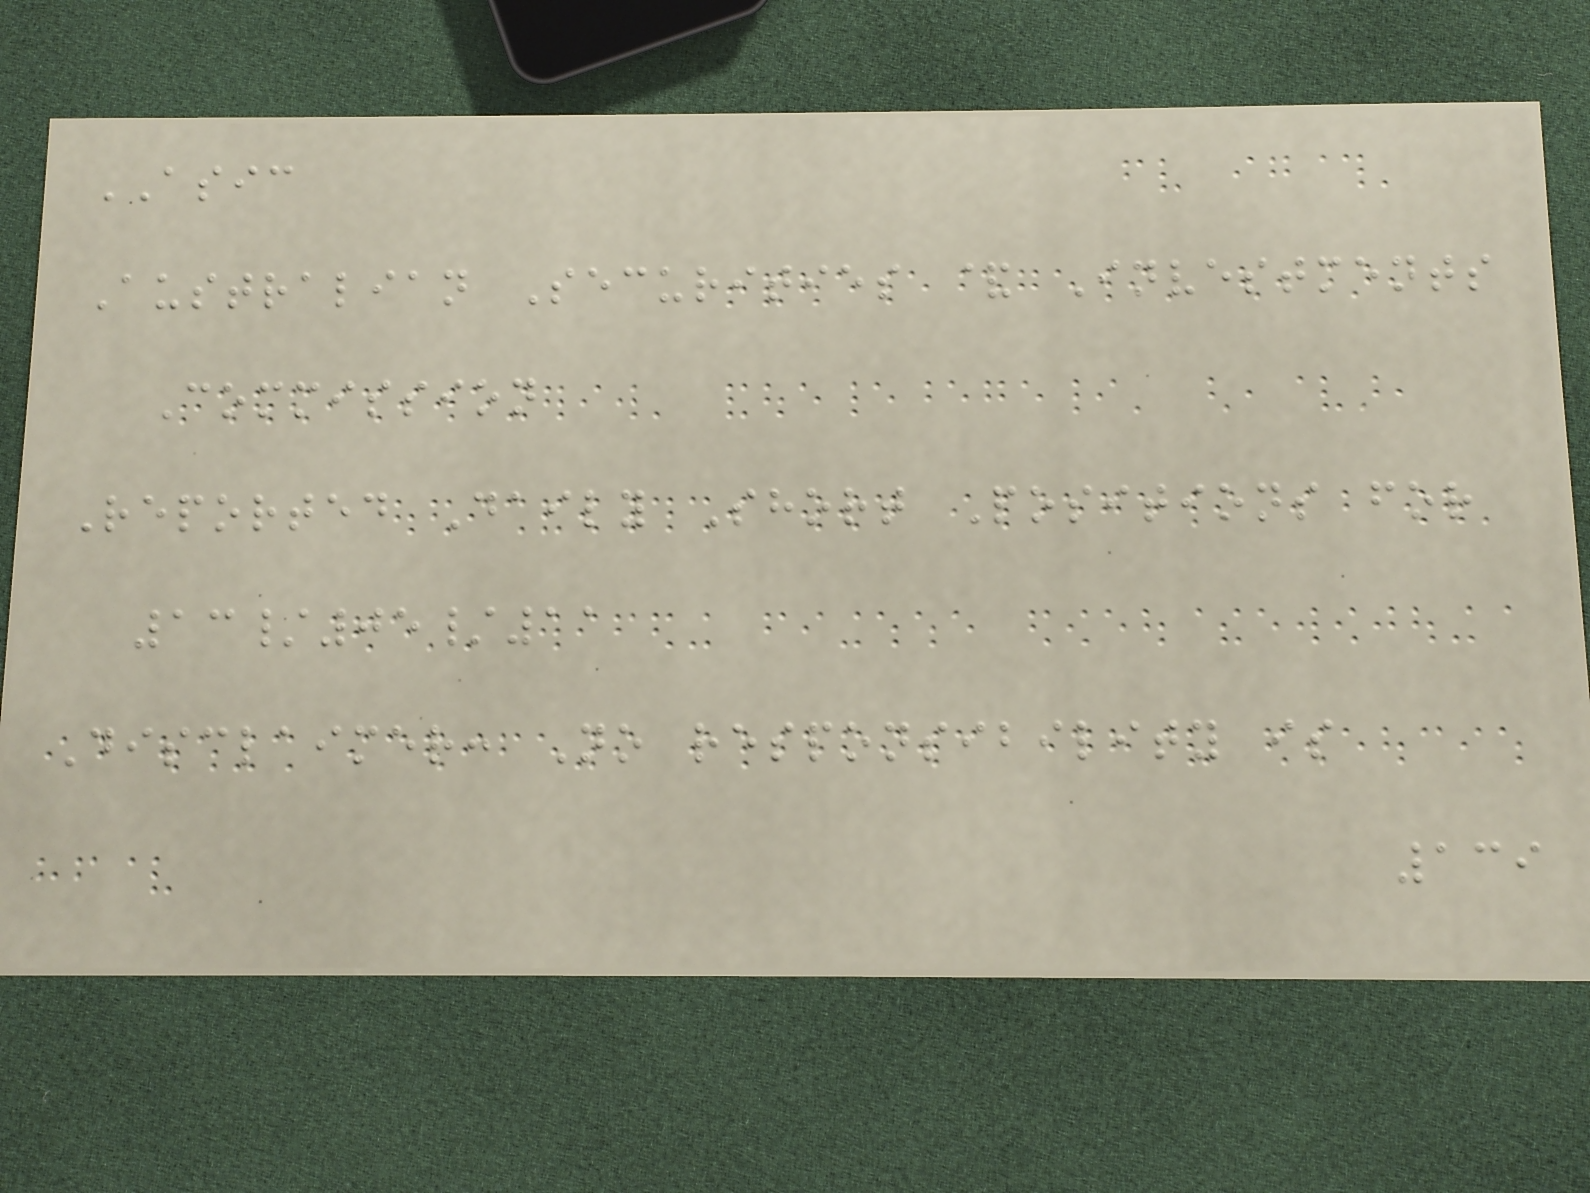ASIC
Australian Securities & Investments
Commission
Reported Daily Short Positions for
13/05/11
Disclaimer: No responsibility is
139
